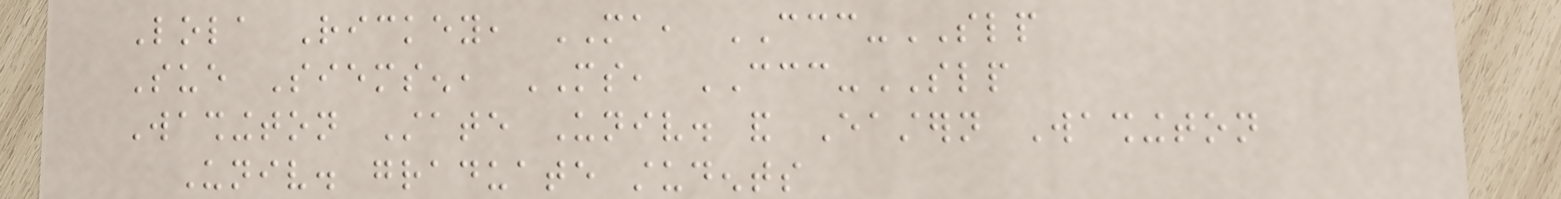Lola Rickey, MA, CCC-SLP
Sue Siemsen, MS, CCC-SLP
Washington State Univ. and Eastern Washington
Univ. graduate students
